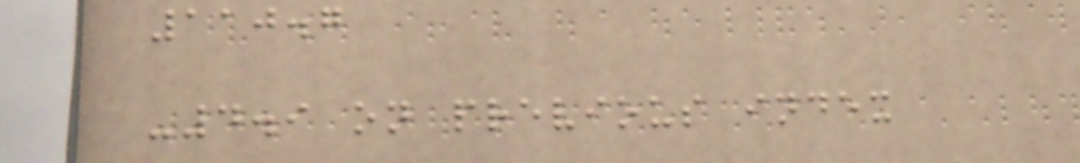110.7
-4.9 on previous index
